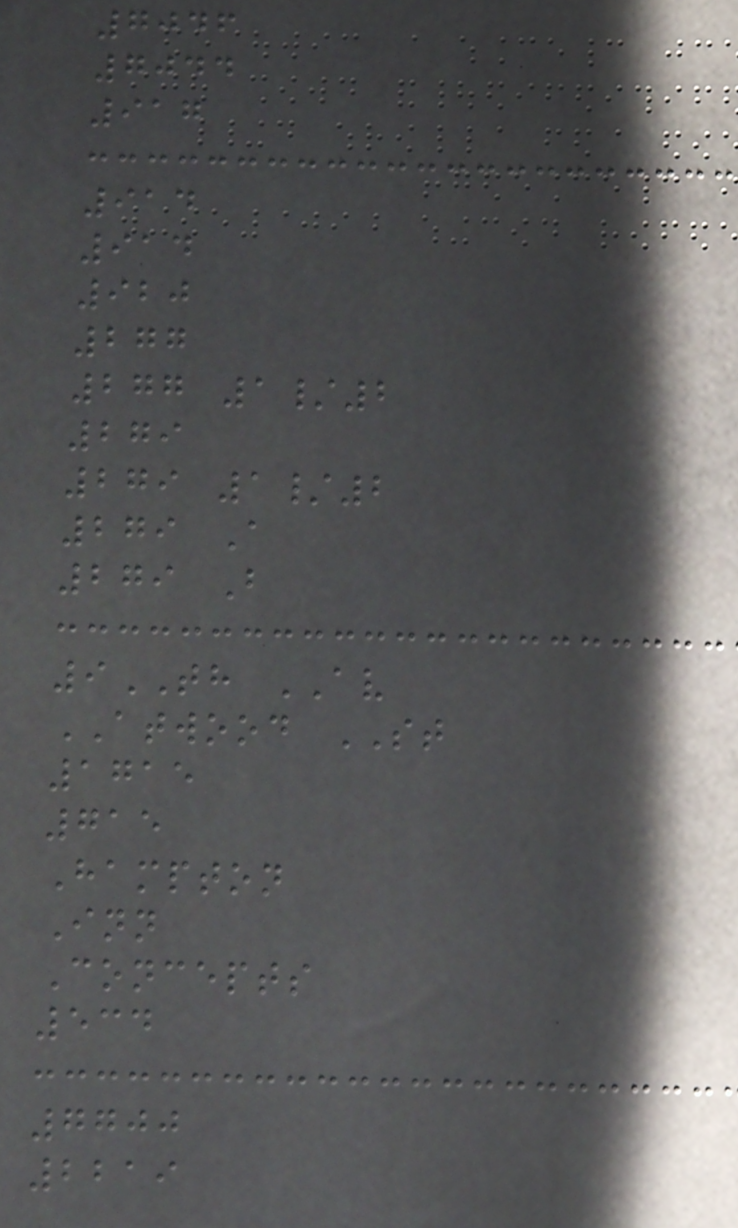7046
7044
917
914
914
920
277
277 1/2
279
279 1/2
279 A
279 B
9TH AV
ATWOOD ST
1715
715
Hampton
Inn
Concepts
534
7700
2219
